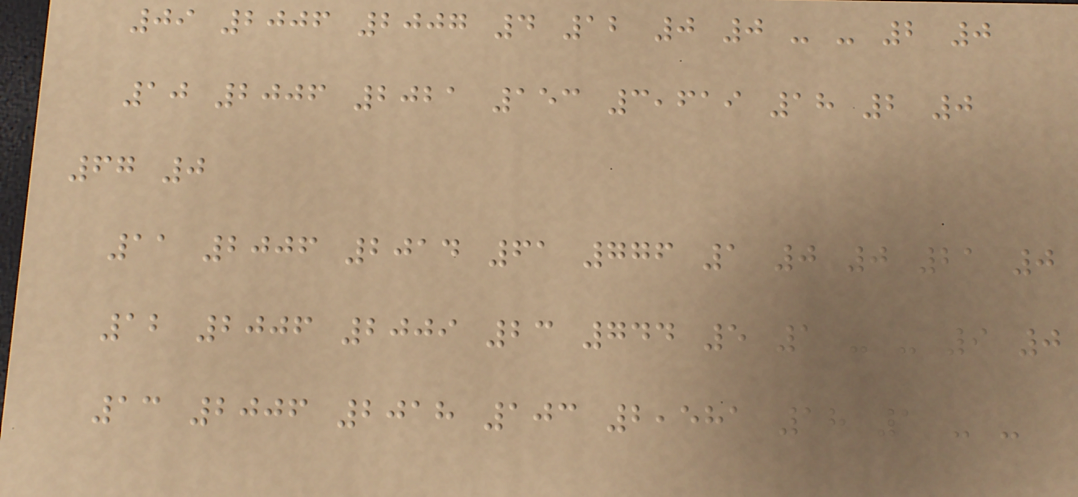09 2006 2007 4 12 0 0 - - 2 0
10 2006 2021 153 3,619 18 2 0
67 0
11 2006 2014 61 776 1 0 0 21 0
12 2006 2009 23 744 5 1 - - 9 0
13 2006 2018 103 2,581 18 1 - -
